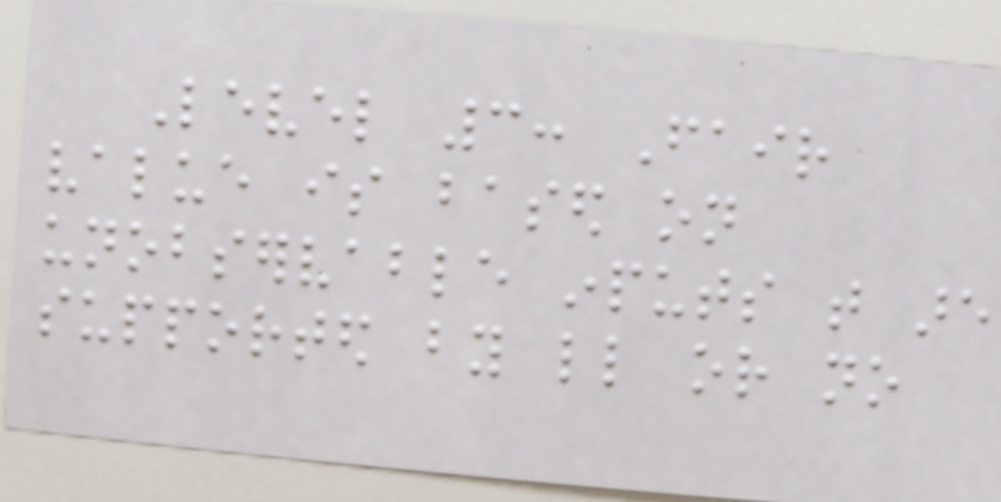Level 3: Fair
value is based on
unobservable inputs that are
supported by little or no
